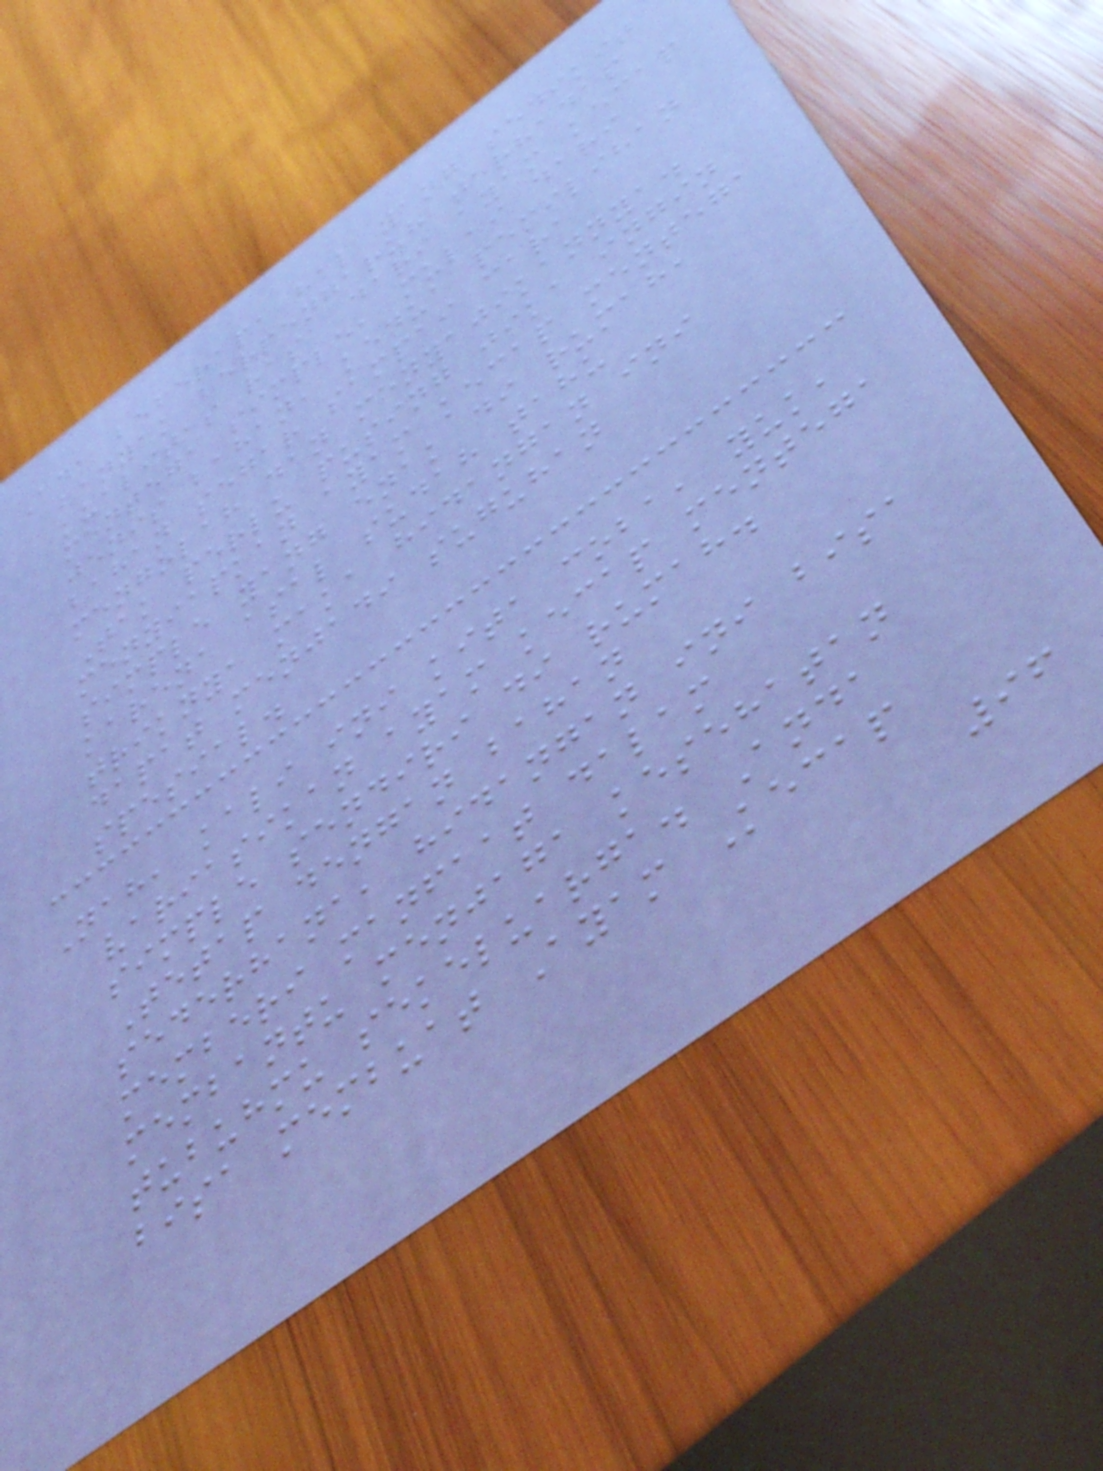Ada beberapa hal yang sedikit
banyak berpengaruh terhadap
kualitas rasa dari ayam kecap
mentega simple, mulai dari
jenis bahan, kedua pemilihan
bahan segar sampai cara
mengolah dan menyajikannya.
Tak perlu pusing jika ingin
menyiapkan ayam kecap mentega
simple yang enak di rumah,
karena asal sudah tahu
triknya maka hidangan ini
dapat menjadi suguhan
spesial.
Nah, kali ini kita coba, yuk,
variasikan ayam kecap mentega
simple sendiri di rumah.
Tetap dengan bahan
sederhana, hidangan ini bisa
memberi manfaat dalam
membantu menjaga kesehatan
tubuhmu sekeluarga. Anda
bisa membuat Ayam Kecap
96
